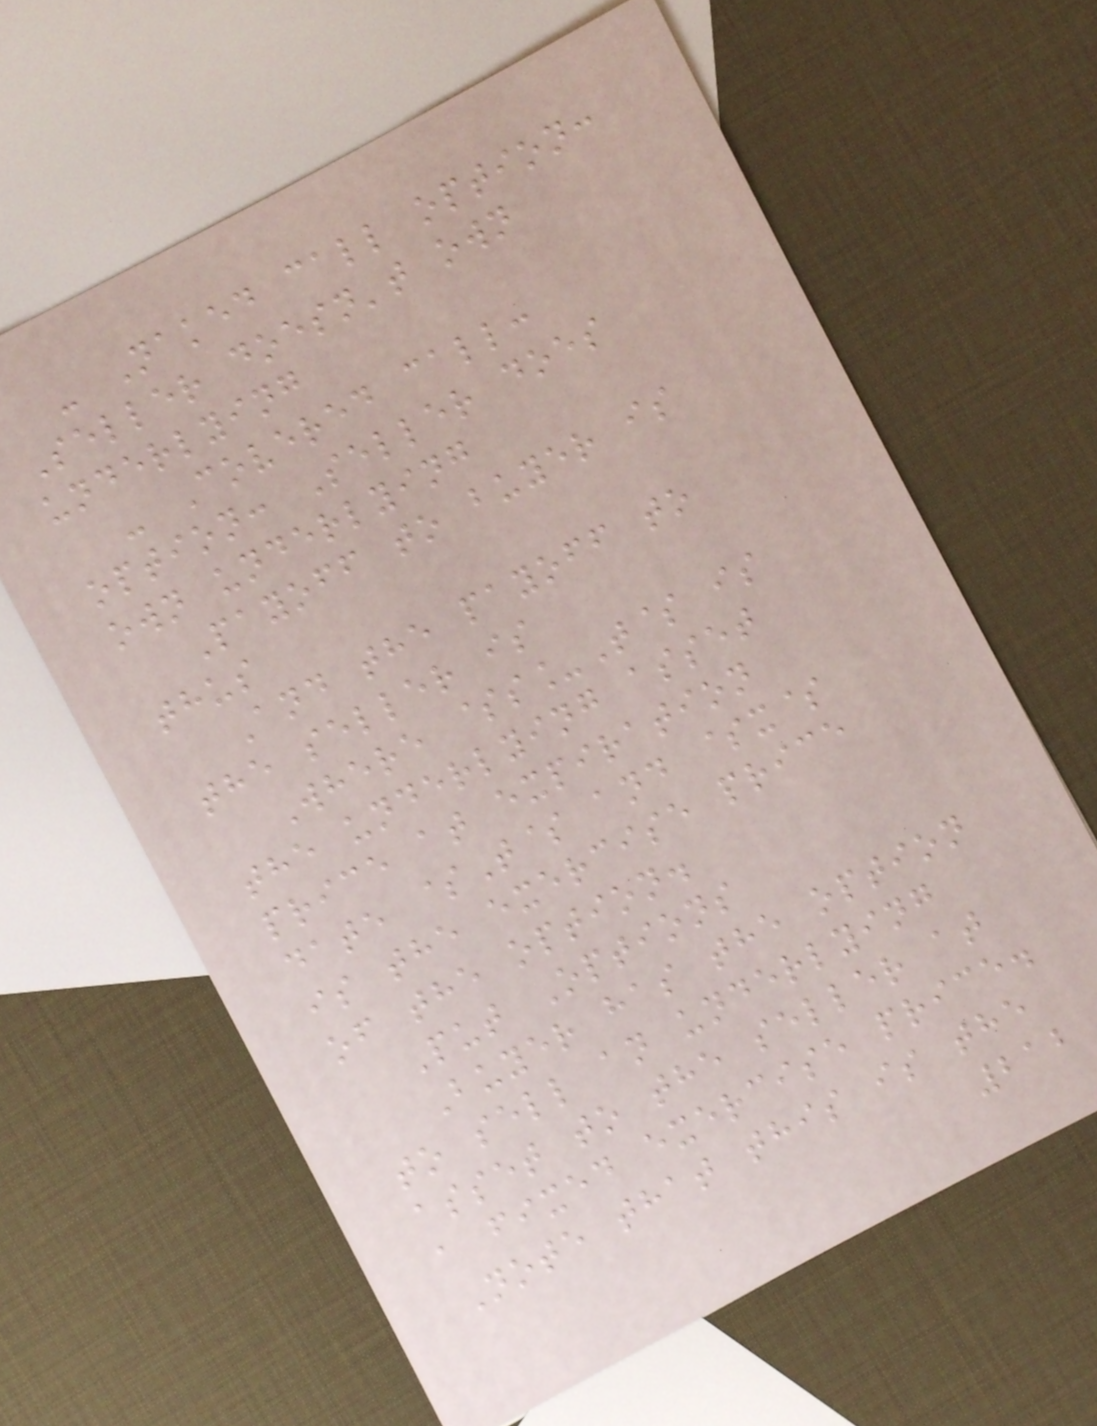- Naked call option:
Seller doesn't own
underlying
- Covered call:
option: Seller does
own underlying
Payoff to buyer is
thus
And the payoff to
the seller is
Where $s_T$ is
the underlying asset
price at expiration
date $T$ and $x$
is the exercise price
of the option.
Put Options
Buyer has the option
to sell an underlying
asset to the seller at
a fixed exercise price.
Note that this is the
212
